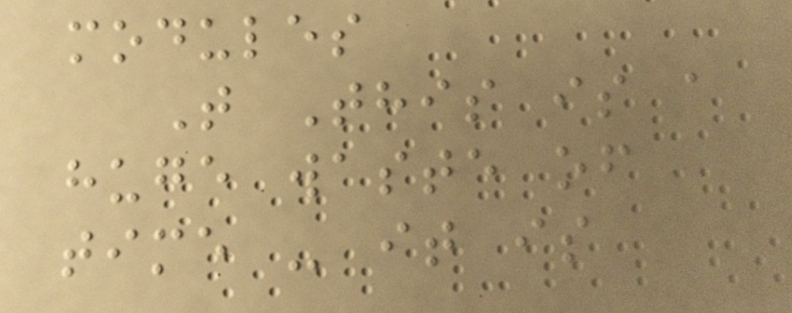modules
T This is a
huge waste of
time - it is
